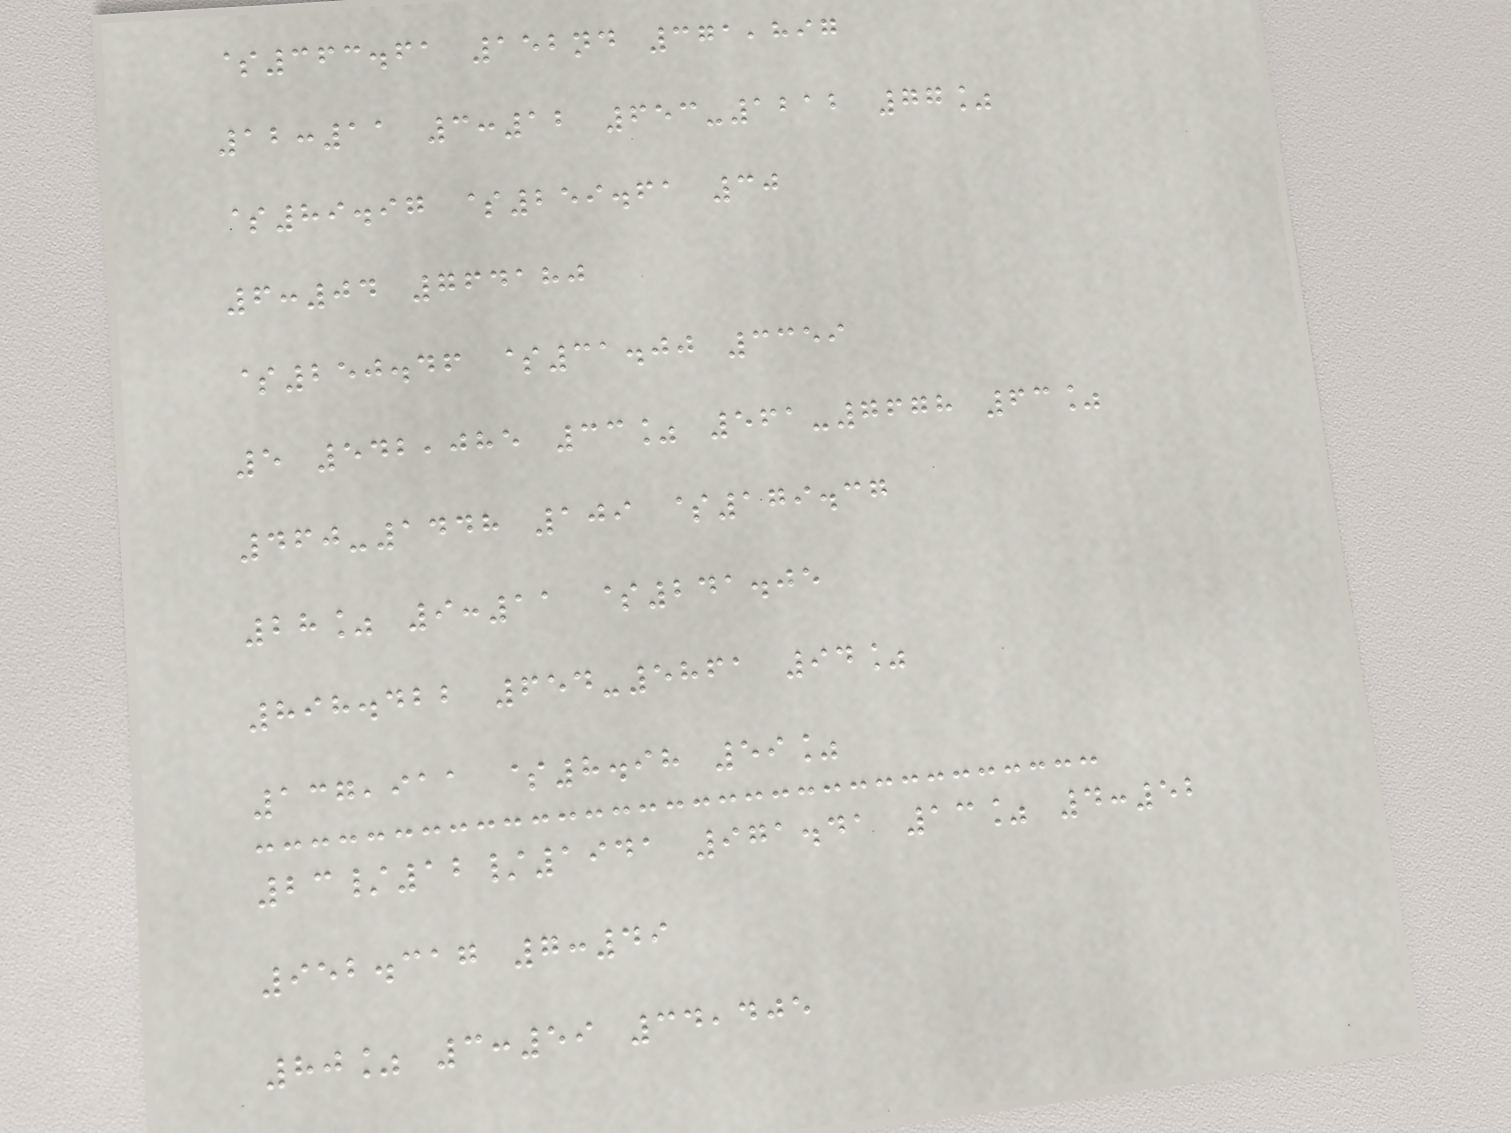$363.61 152nd 371,897
12:11 3:12 653-1212 77%
$89.97 $259.61 30
6:04 764180
$250.46 $31.00 3359
5 542,085 33% 561-7678 63%
460-1448 109 $179.37
28% 9:11 $241.05
898.422 654-5861 94%
137,911 $8.98 59%
23/12/1941 971.41 13% 4:52
952.317 7:49
80% 3:59 34,405
